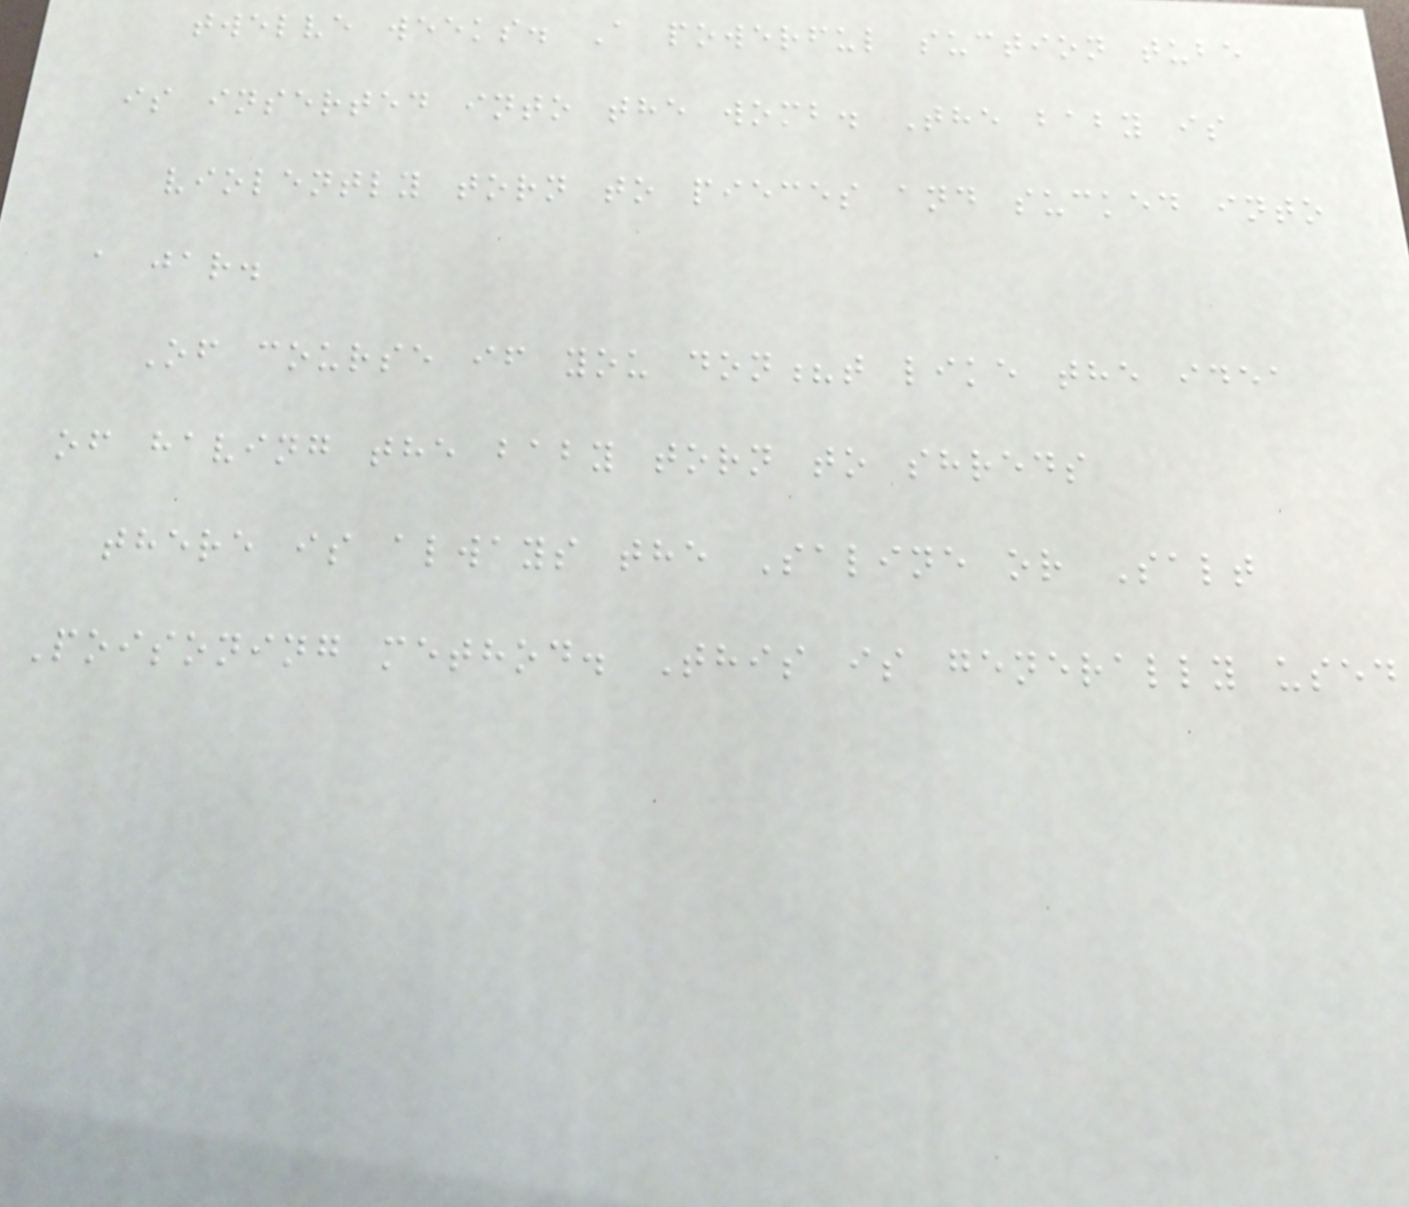twelve weeks. A powerful suction tube
is inserted into the womb. The baby is
violently torn to pieces and sucked into
a jar.
Of course if you don?t like the idea
of having the baby torn to shreds
there is always the Saline or Salt
Poisoning method. This is generally used
